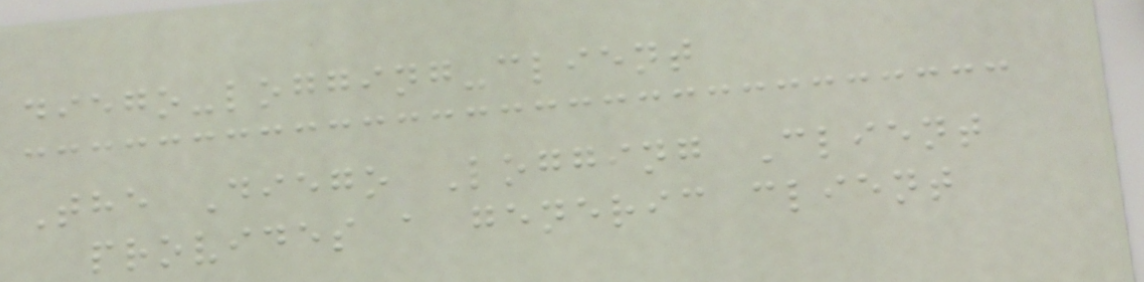diego-logging-client
The Diego Logging Client
provides a generic client
